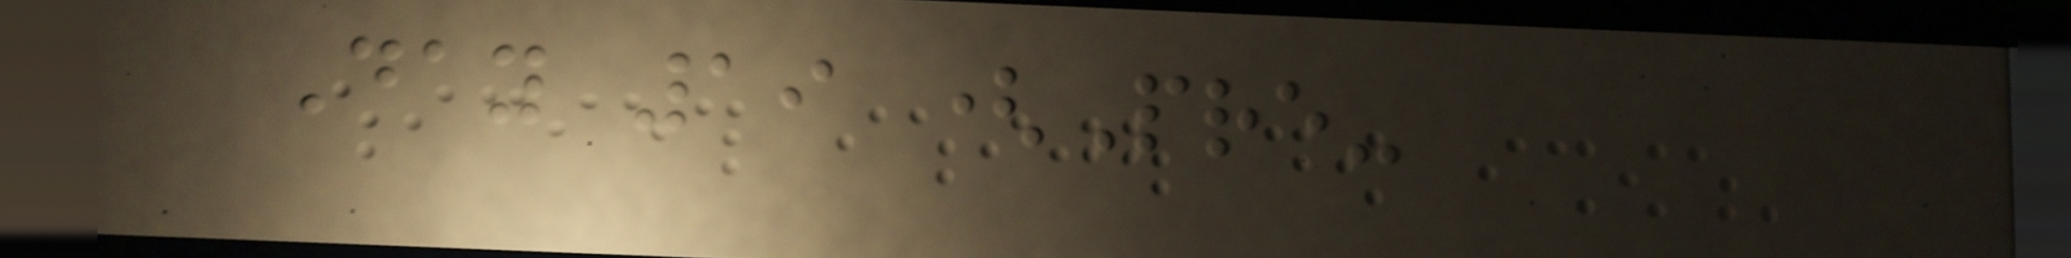Day 19 (Pre-
